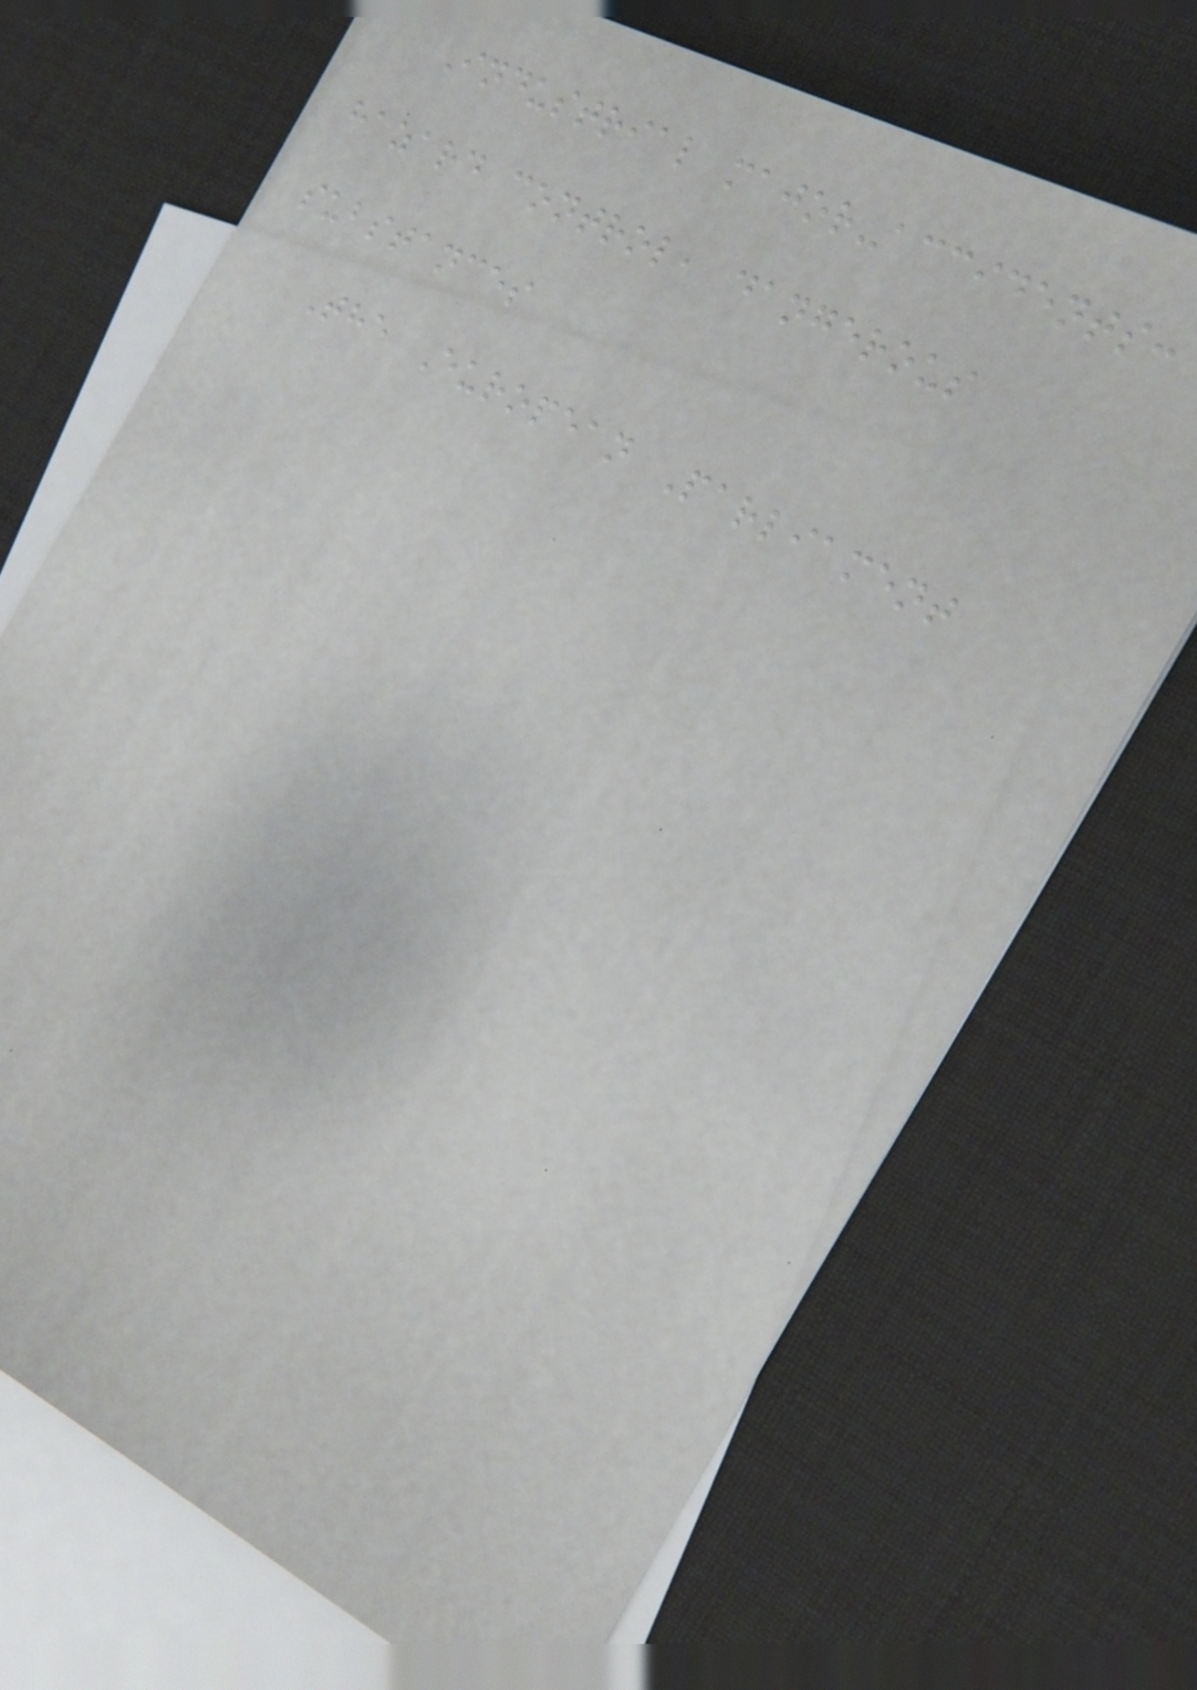Industrial major-accidents:
hazard control, dangerous
substances
The European Parliament
